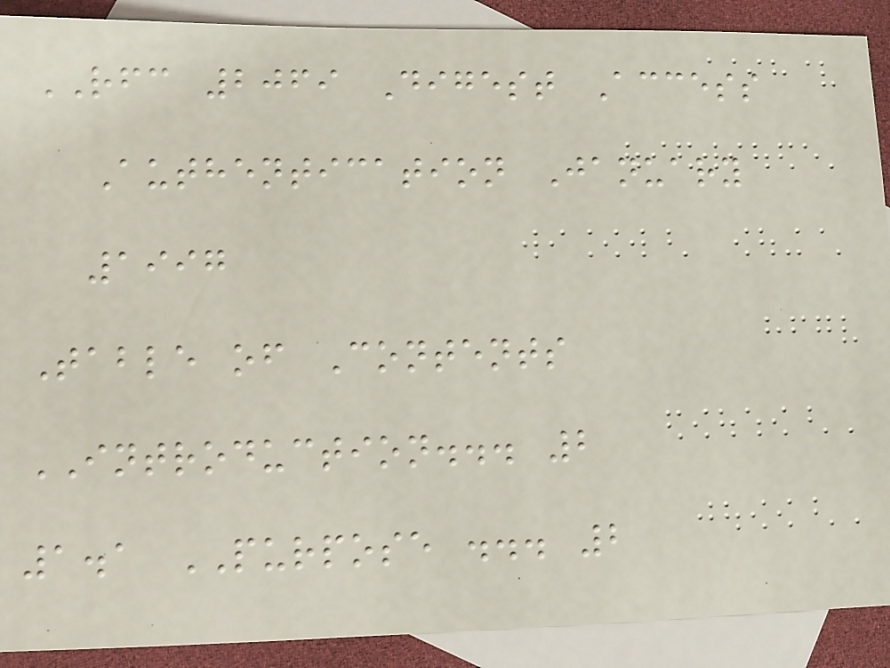RFC 2069 Digest Access
Authentication January
1997
Table of Contents
INTRODUCTION... 2
1.1 PURPOSE ... 2
